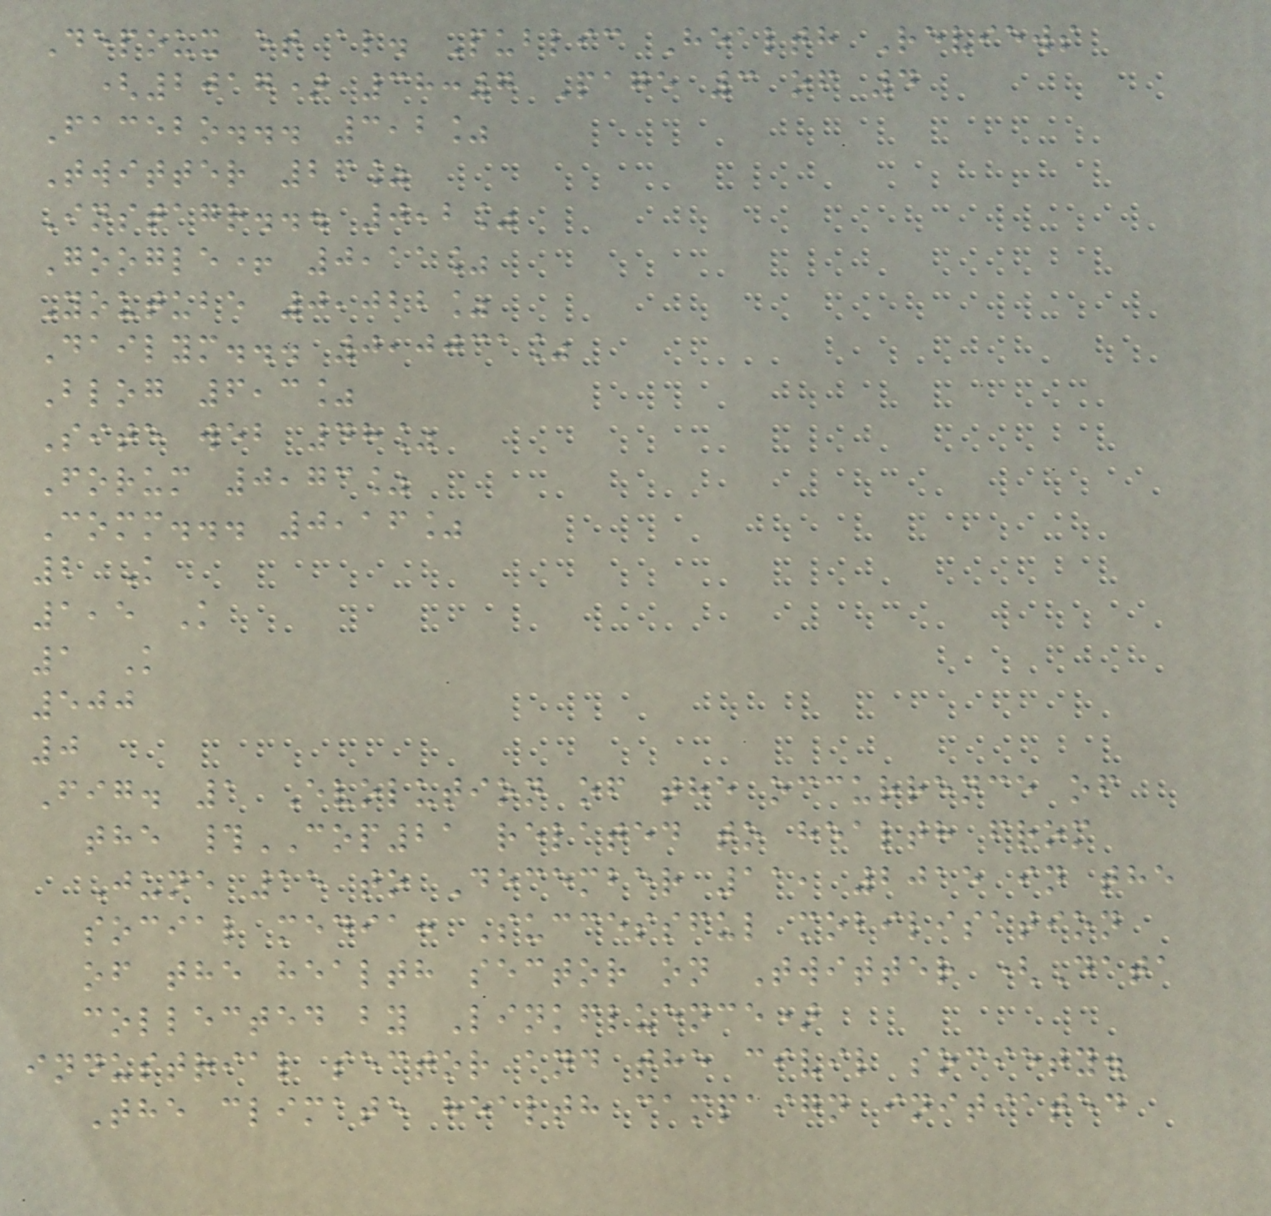Depoux et al. Public Health Reviews
(2017) 38:7 Page 3 of 4
Facebo... 3,2%
Twitter 26%
Instagr... 0,2%
Google+ 0,11%
Youtube 0,022%
Dailym... 0,0031%
Blog 6,3%
Site web 48%
Forum 0,73%
Comm... 0,16%
2 K
1,5 K
1 K
500
0
Fig. 1 Evolution of the occurrence of
the #COP21 related to health from
June 15 to December 11, 2015 in the
social media: Successful mobilisation
of the health sector on Twitter (Data
collected by Linkfluence)
industrial sector and the civil society.
The climate health campaign initiated
